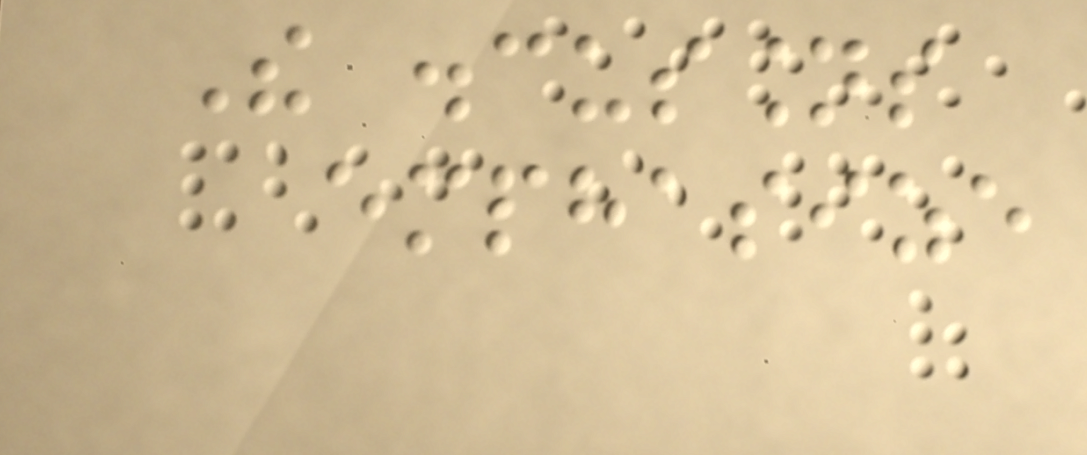The discussions
emphasize
